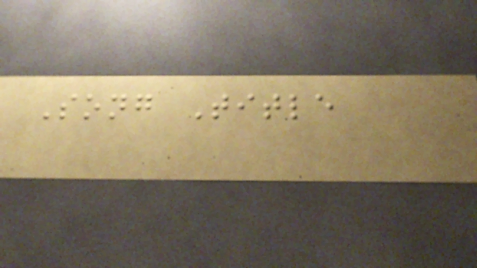Song Title
